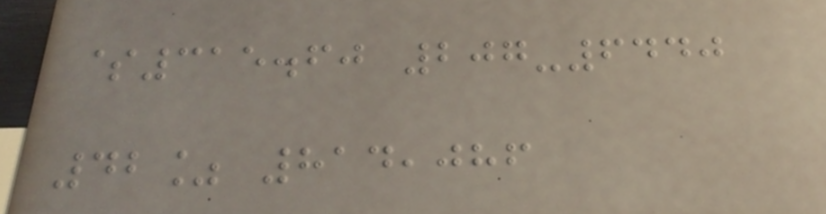$315.60 207-6440
42% 814,086
